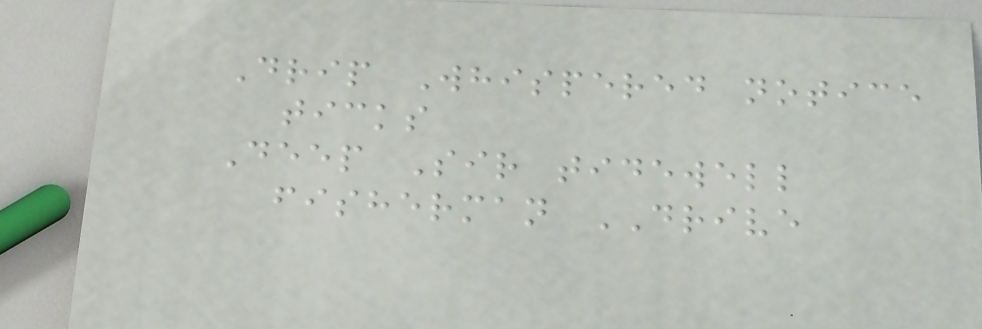Drip Whispered notice
ticks
Deep Sir tidewell
fisherman DRIVE
